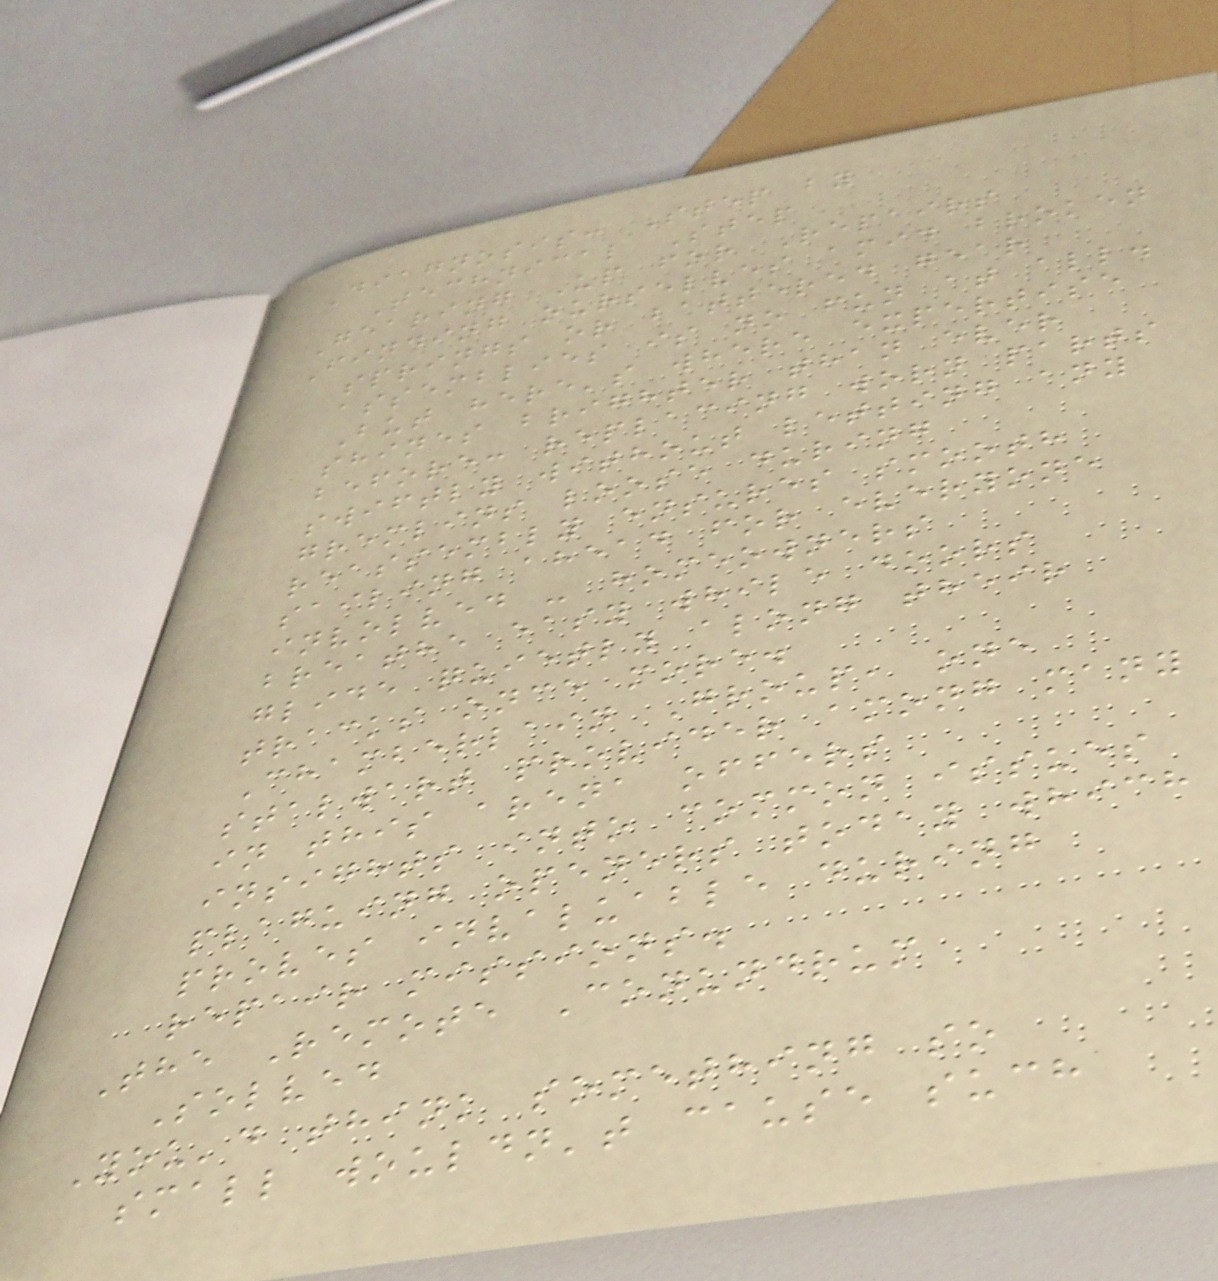Diagnosis: Step by
Technical Step
Gearing Up for Repairs
Finding ourselves amid broken
springs or battered gear
assemblies is no fun at all.
But here's where expertise
shines brighter than ever
before: replacing worn parts
swiftly without letting any
gremlins loose during
reassembly ensures smooth
sailing ahead for everyone
involved - homeowners
breathe easy while doors
glide quietly along their
tracks once more.
Chamberlain Group, one
stalwart provider among many
in this arena offers
insights into common issues
plaguing openers today which
proves invaluable during
repair missions.
The Remote Conundrum
Solved
You'd think something so
small wouldn't cause such
